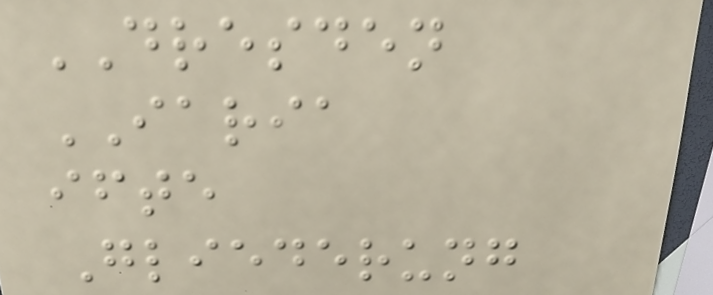DRESDEN
IARIA
ifte
Gliederung
